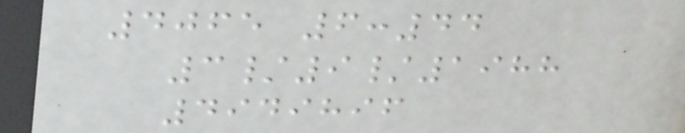4065 6:44
3/9/1988
4949896
